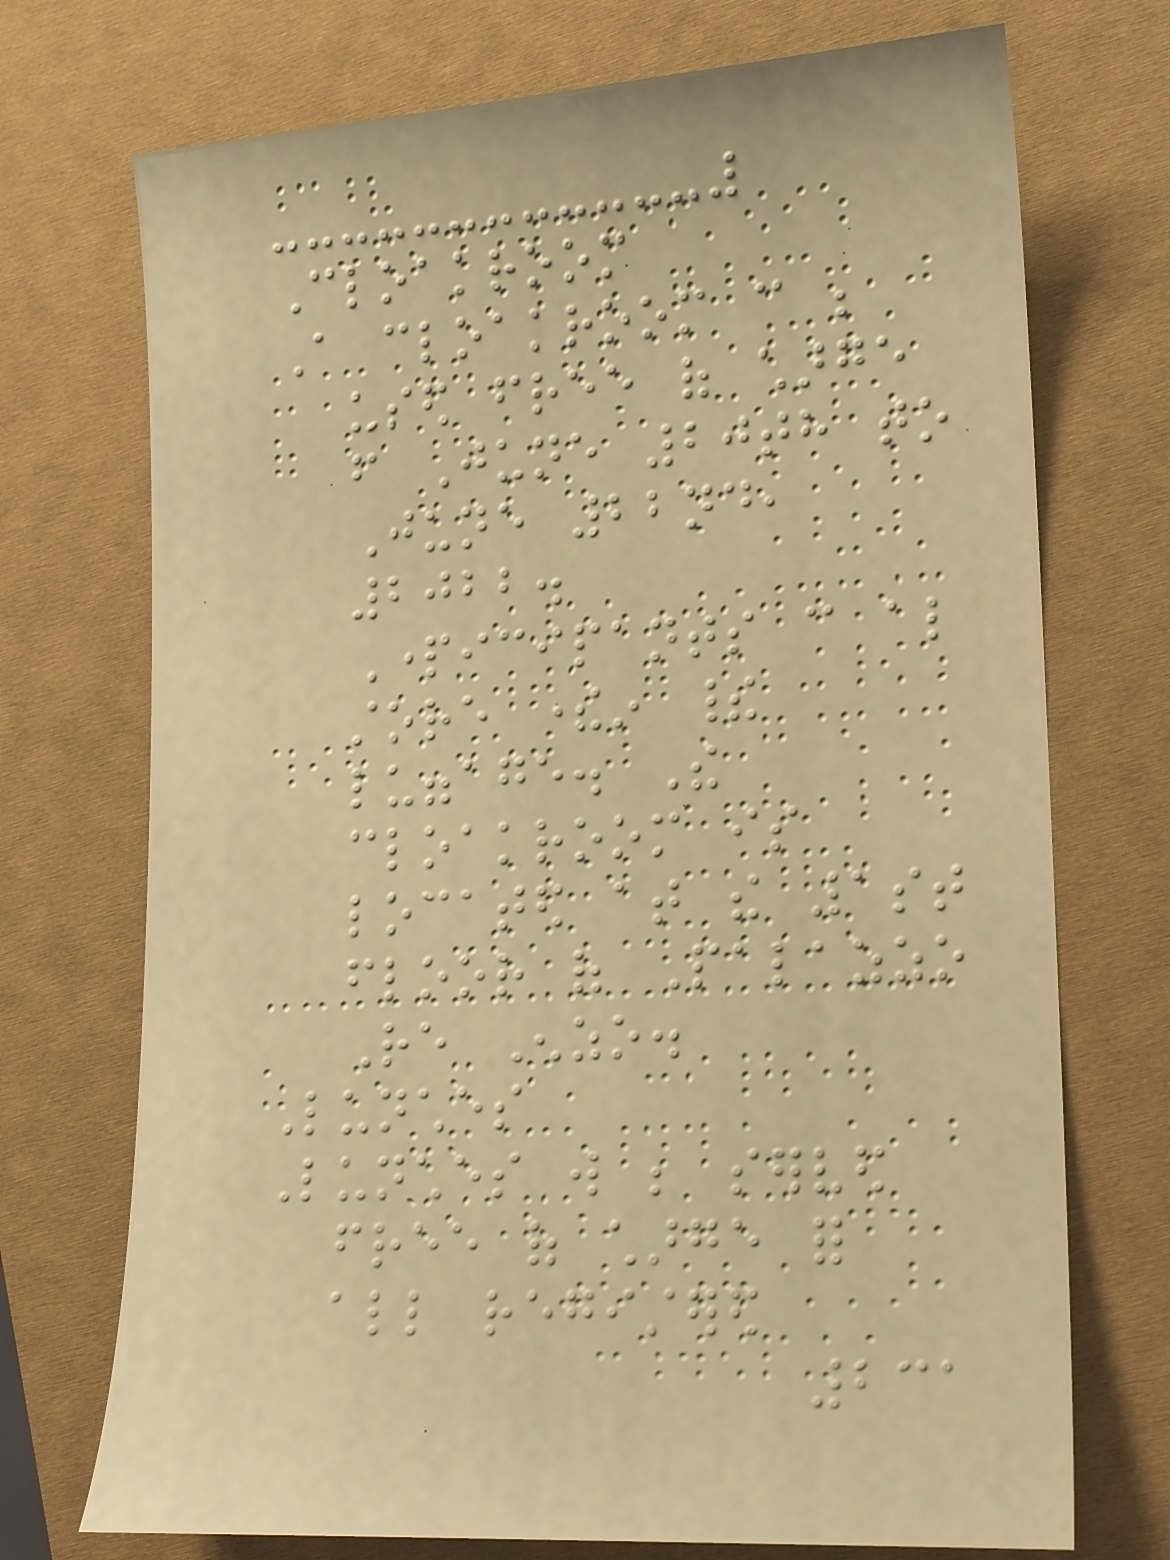Cloakroom
A cloakroom can be
used free of charge
from June 20th to
June 22nd,
2022.
Participants can also
store therein their
luggage. The
cloakroom is
located at the 1st
floor of Palazzo
Re Enzo.
Lunches
Lunches will be served
free of charge for
all registered
231
